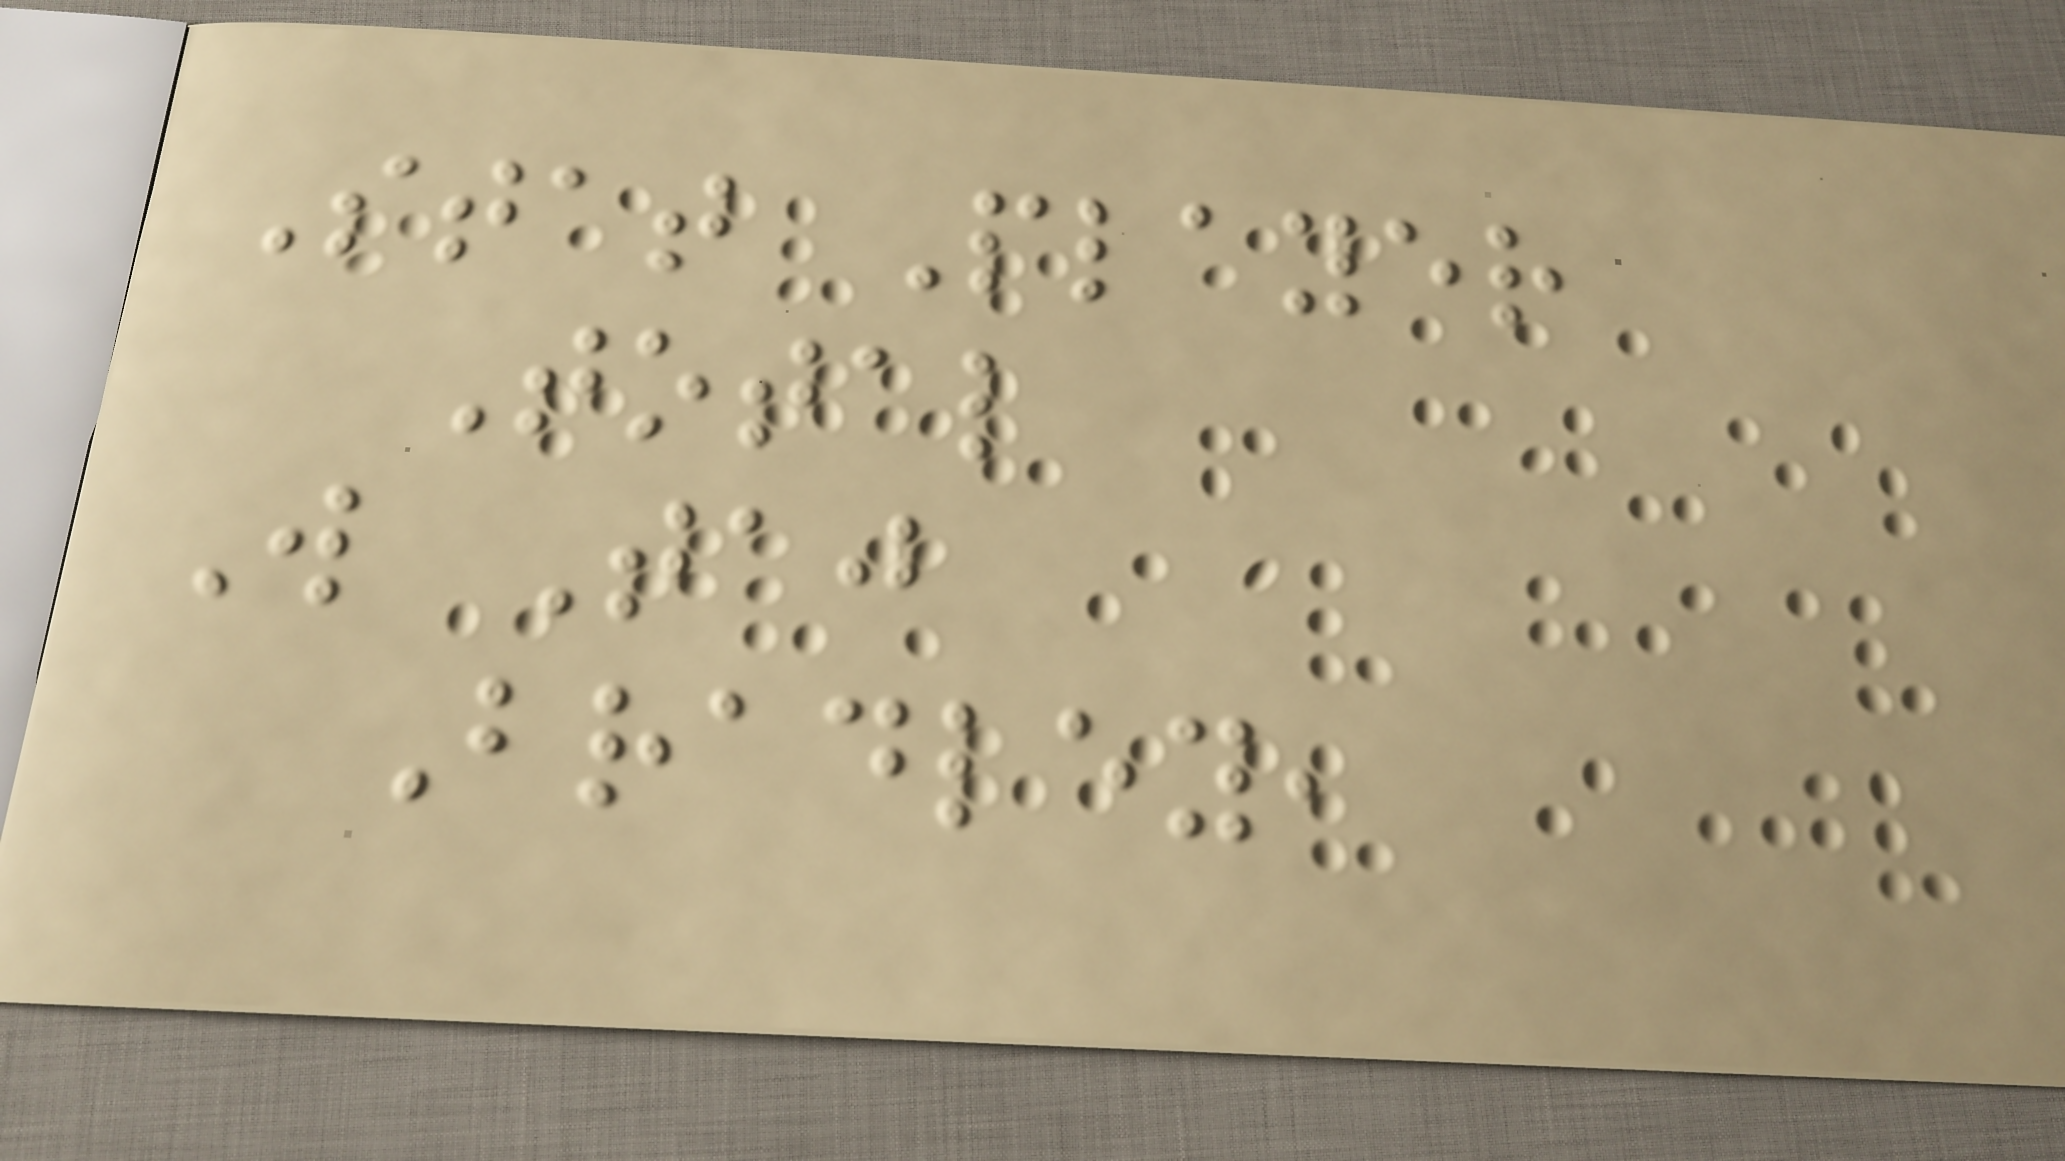Stat Player
Total
W Taj
Bradley,
